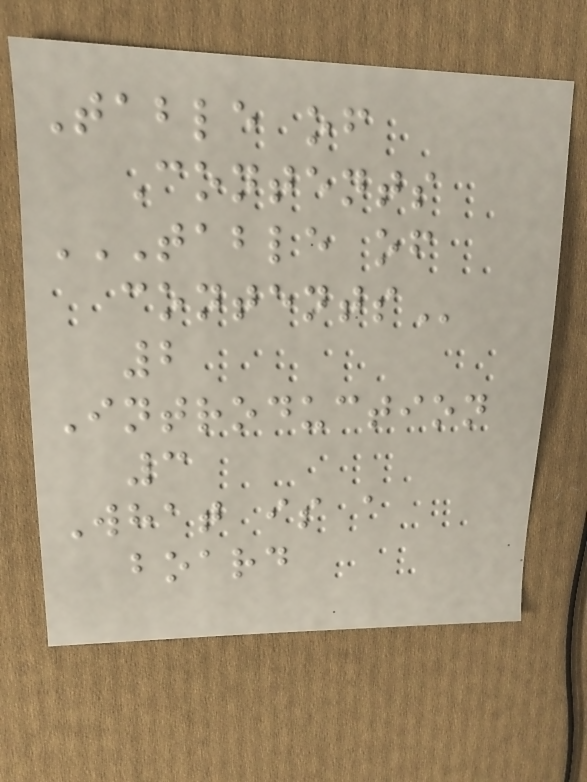Table of
Contents
TABLE OF
CONTENTS
2
Introduction
3
What is a
board
